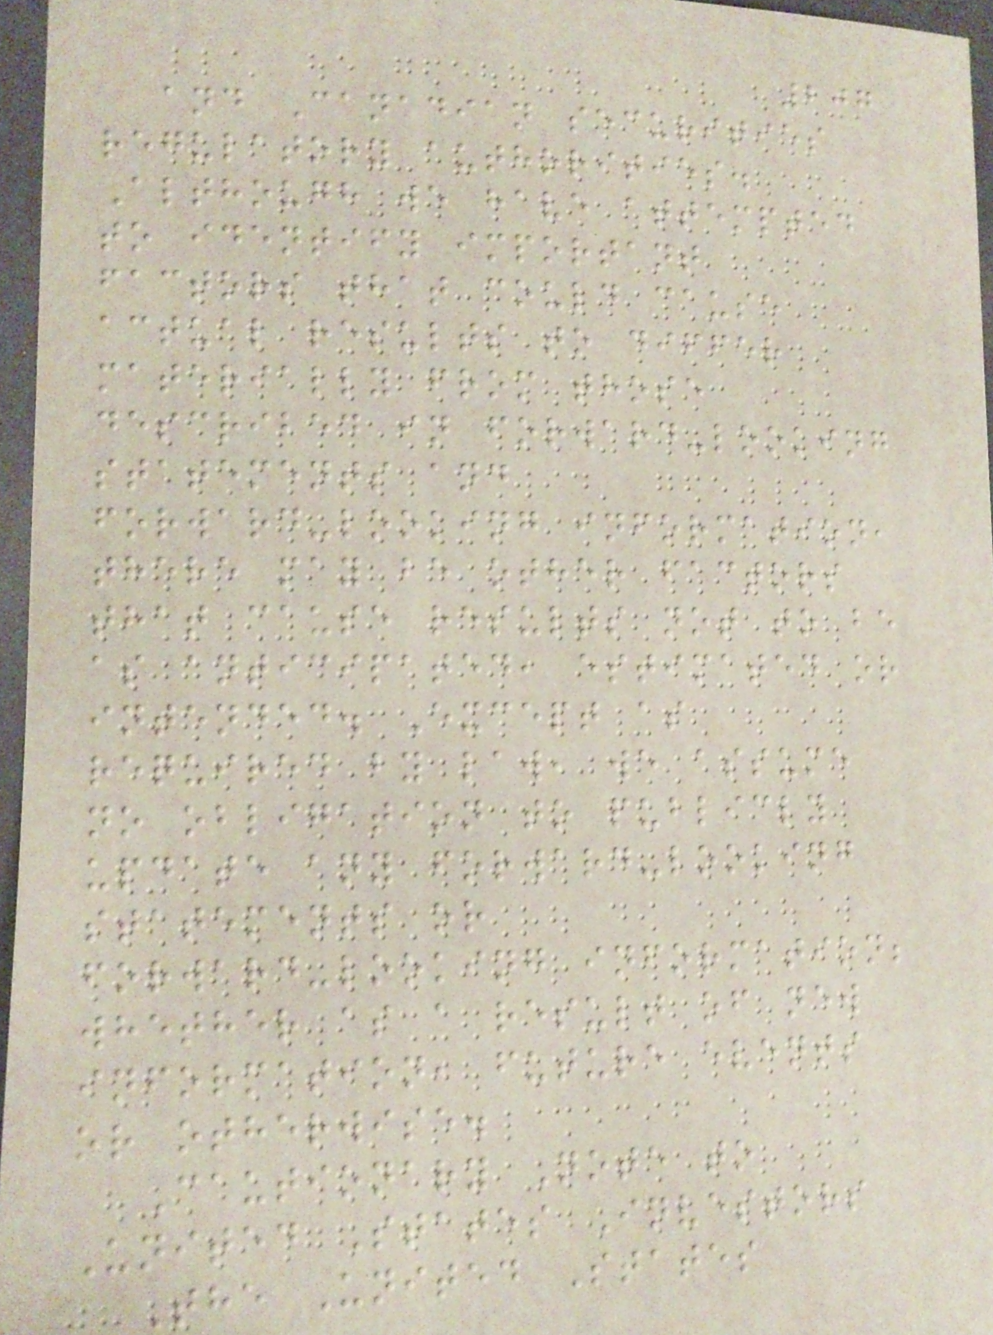207
and Canadian securities
regulatory authorities.
Although we have attempted
to identify important
factors that could cause
actual results to differ
materially from those
described in forward-looking
statements and
forward-looking information,
there may be other factors
that cause results not to be
as anticipated, estimated or
intended. Except as
required by law, we assume
no obligation to publicly
update any forward-looking
statements or
forward-looking information;
whether as a result of new
information, future events
or otherwise.
Cautionary Note to
United States Investors
The United States
